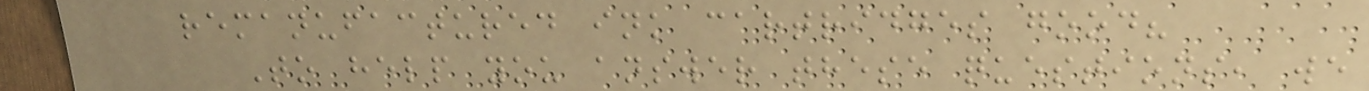remanufactured ink cartridges good?
To help you answer these questions, we
